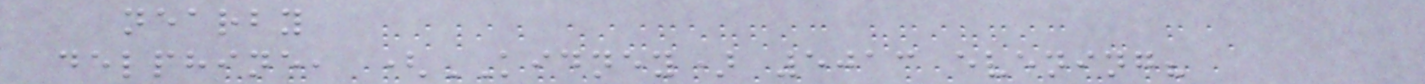nearby
delphine, (KIDNEY) 5013 evening?
